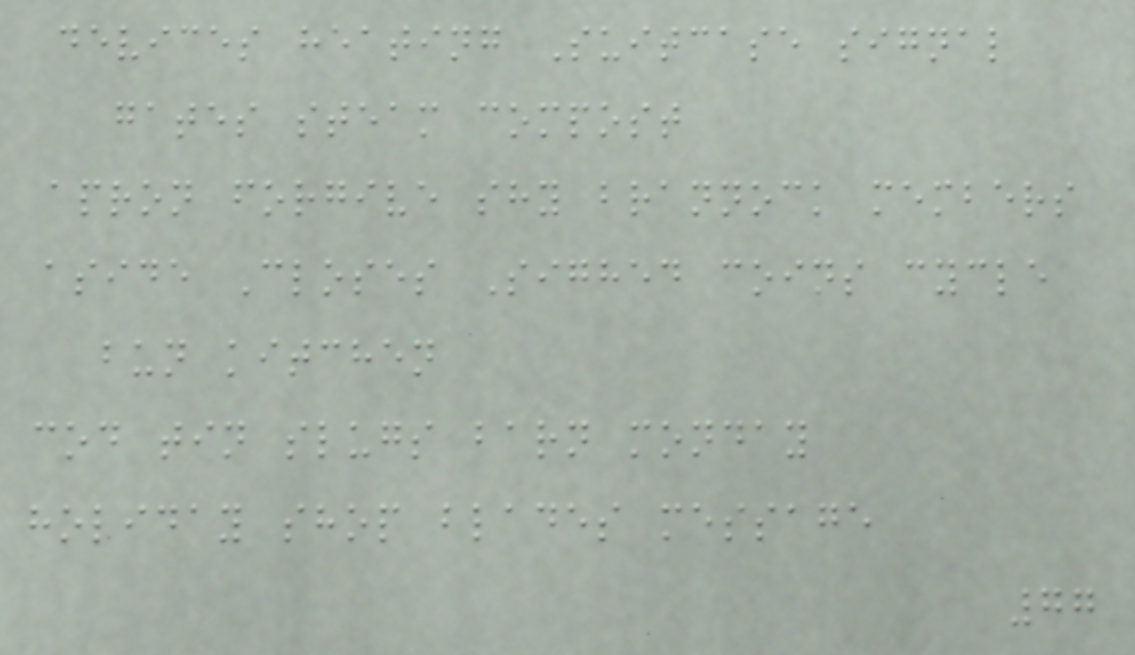devices heating Suitcase signal
gates steam compost
apron forgive shy brannock members
aside Closes Sighed coins cycle
bun kitchen
cod tin slugs barn monday
holiday shop blades message
77
